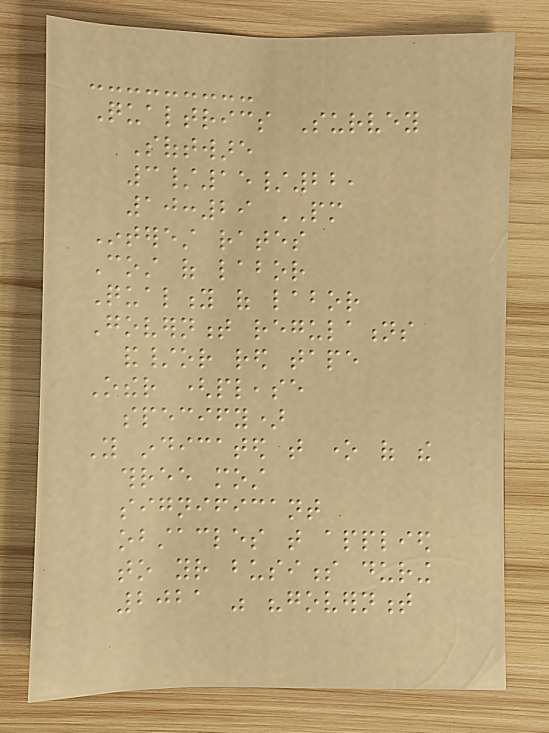Qualtrics Survey
Software
3/15/22,
10:29 PM
Interest rates
Cost of labor
Quality of labor
Government regulations
and/or red tape
Other (please
specify)
You indicated that one of the
three most
significant
obstacles that applied
to your business during
2021 was "government
